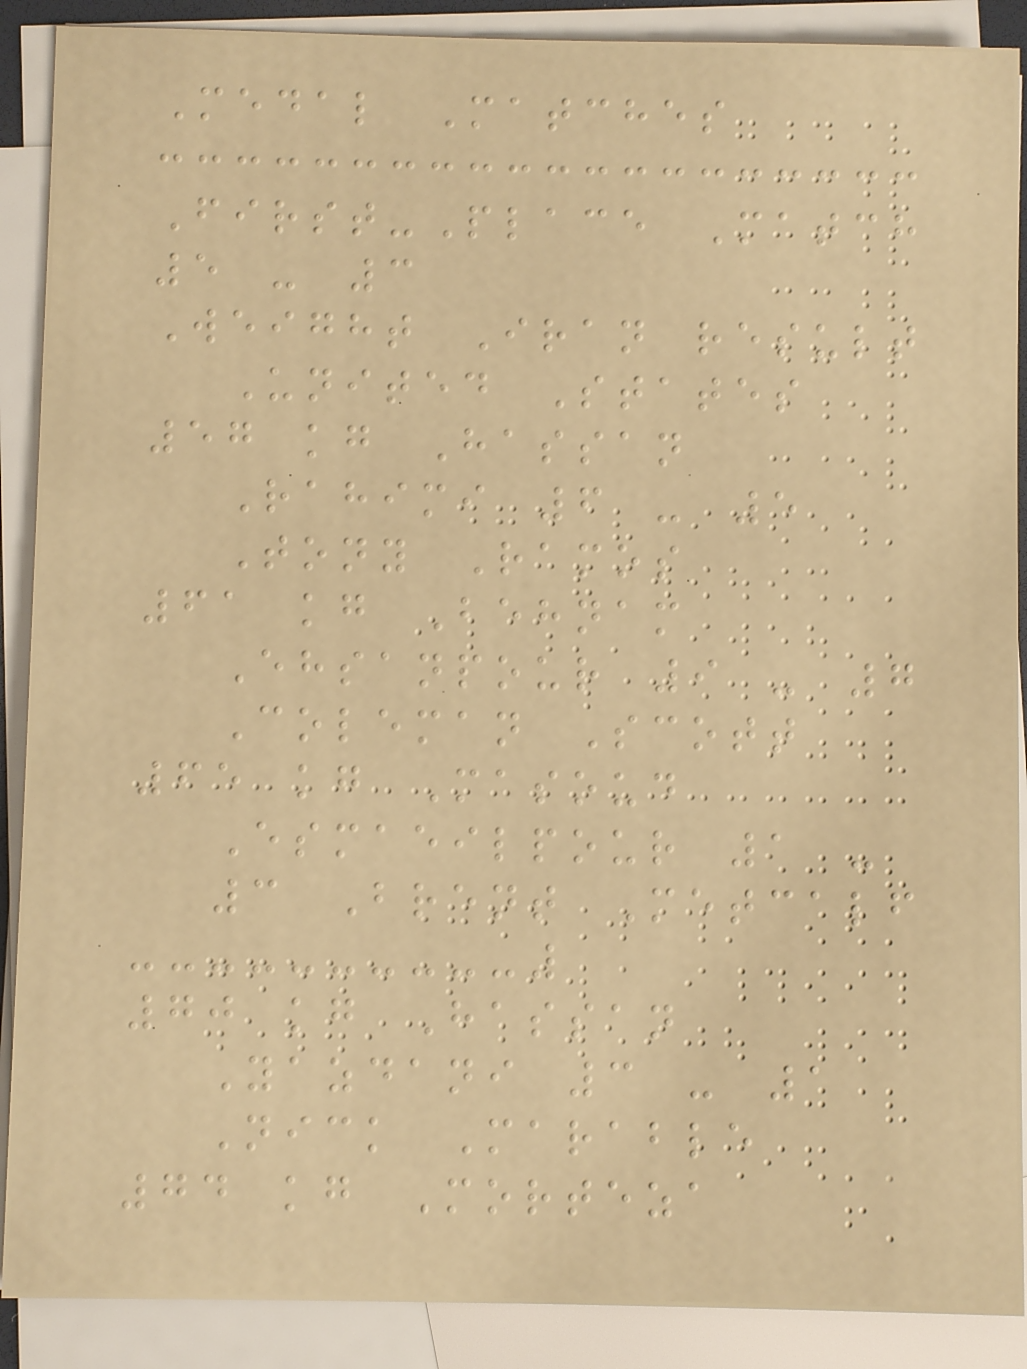Medal Matches
First-Place Match
5 - 3
Weight Iran result
United States
57 kg Hassan
Rahimi 6 - 5
Tony Ramos
61 kg Behnam
Ehsanpour 9 - 7
Coleman Scott
65 kg Masoud
Esmaeilpour 1 -
3 Brent Metcalf
70 kg Hassan
Yazdani 3 - 1
Nick Marable
74 kg Morteza
